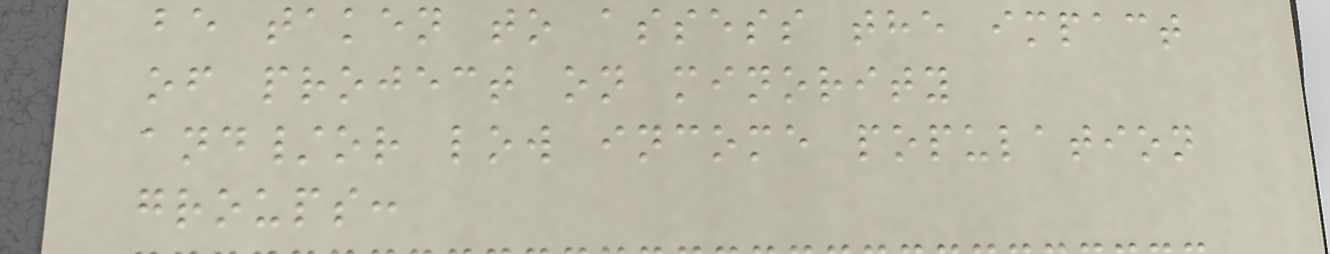be taken to assess the impact
of project on minority
and/or low income population
groups:
